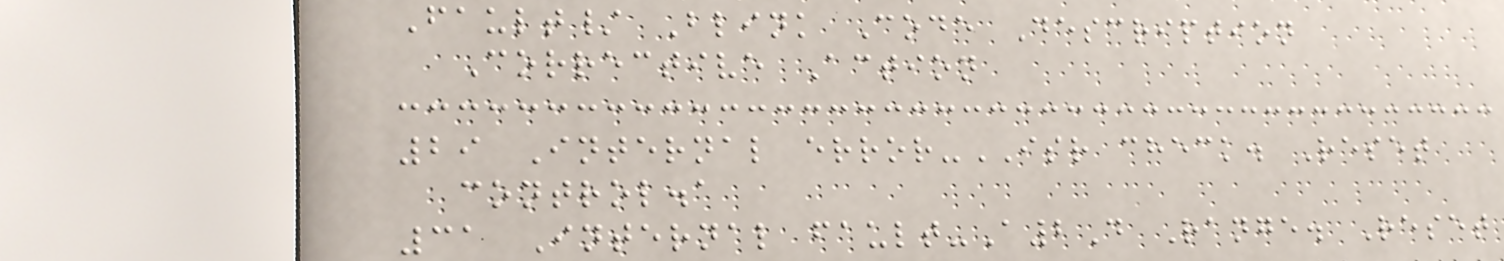Fault/ Blink Code Description
Corrective Action
29 Internal error-ISR check. Reset
control.a
31 Internal fault-A2D Range. Reset
